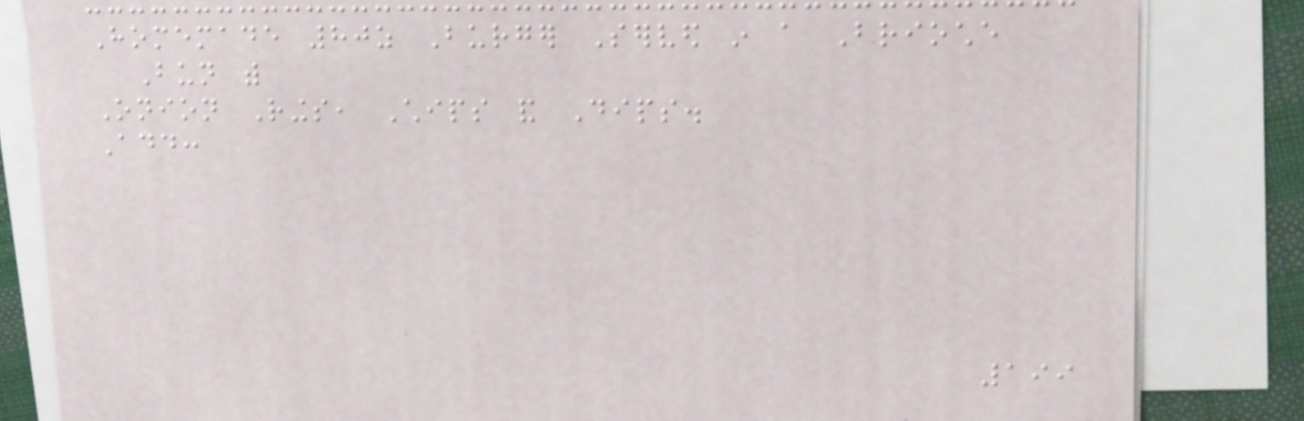Homemade 80z Burger Served in a Brioche
Bun with
Onion Rings, Chips and Dips.
Add:
199
